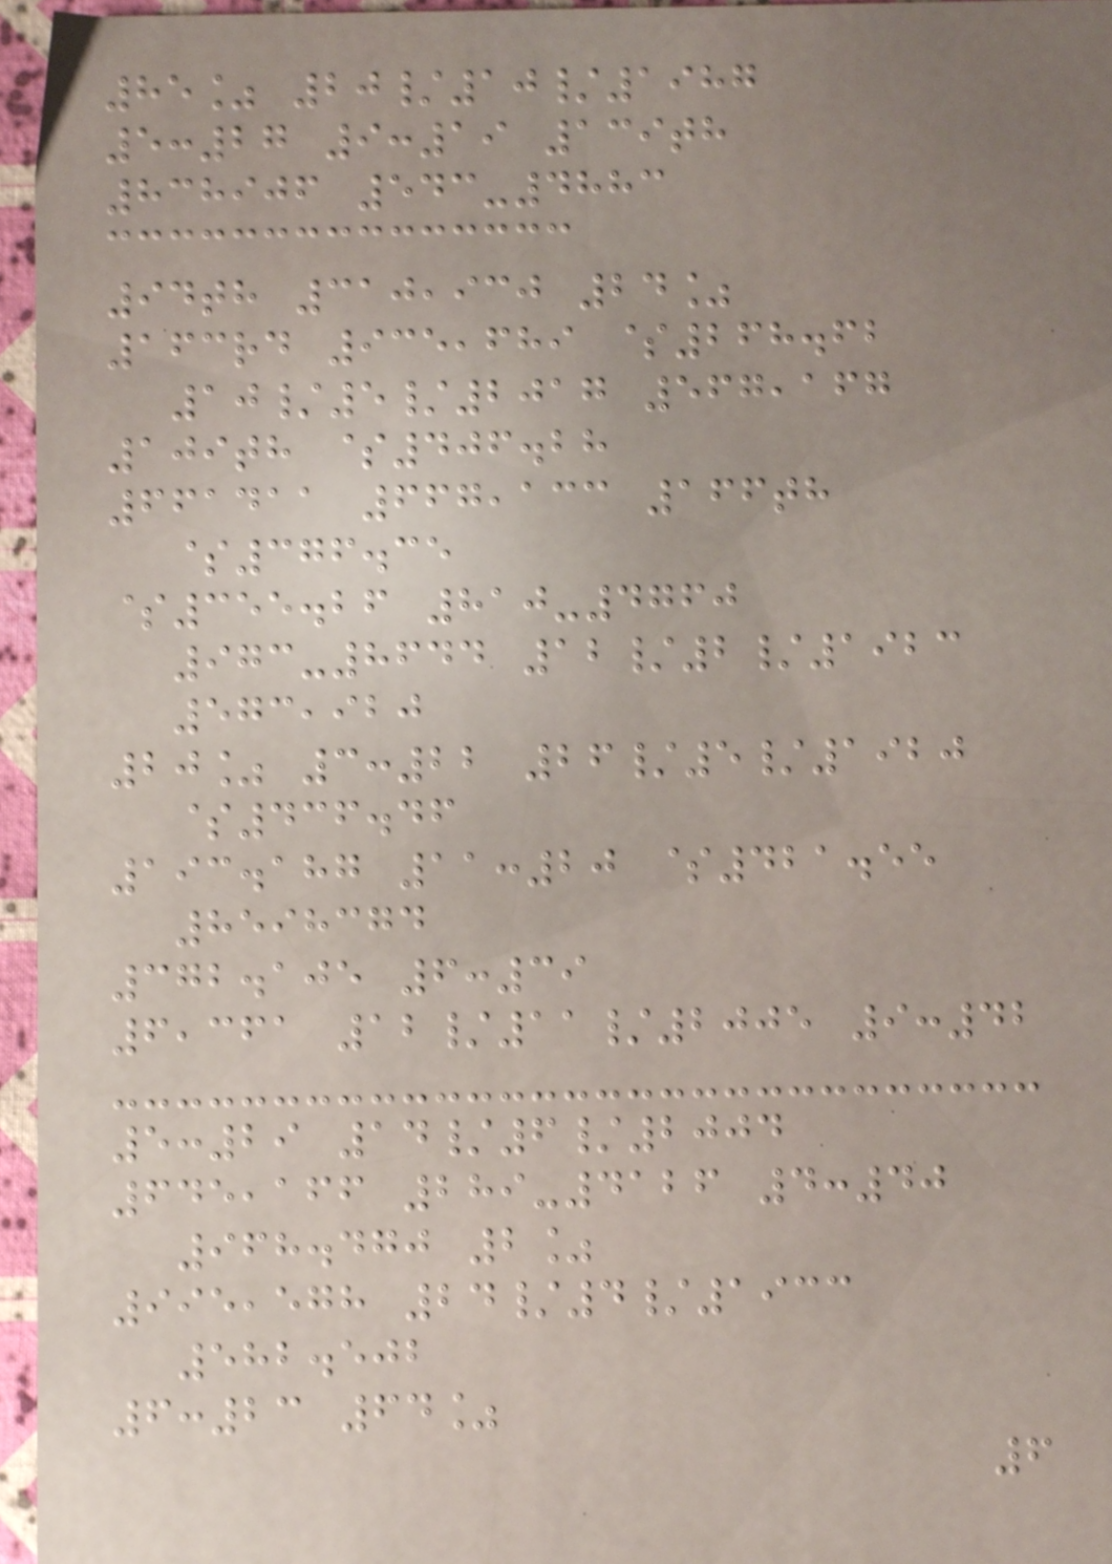85% 20/10/1987
5:27 9:19 139th
838906 543-4883
94th 310,930 24%
163rd 935,689 $268.62
10/5/2017 567,167
109th $406.28
661411 667,133 166th
$376.35
$355.26 810-4760
973-8644 12/2/1923
573,920
20% 3:22 26/5/1920
$436.46
193.187 11:20 $421.55
8598374
372.105 6:39
6,361 12/11/2005 9:42
5:29 14/6/2004
645,166 289-4126 4:40
968.470 2%
995,578 24/4/1933
582.502
6:23 64%
6
